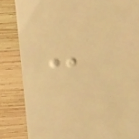-
